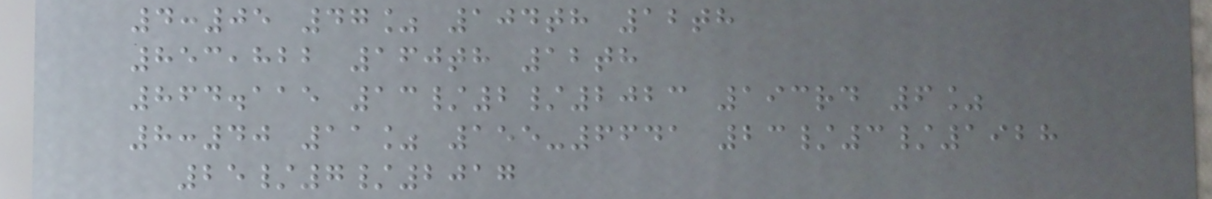4:05 47% 104th 12th
853,822 160th 12th
864.115 13/2/2023 193rd 6%
8:40 11% 155-6641 23/3/1928
25/7/2017
